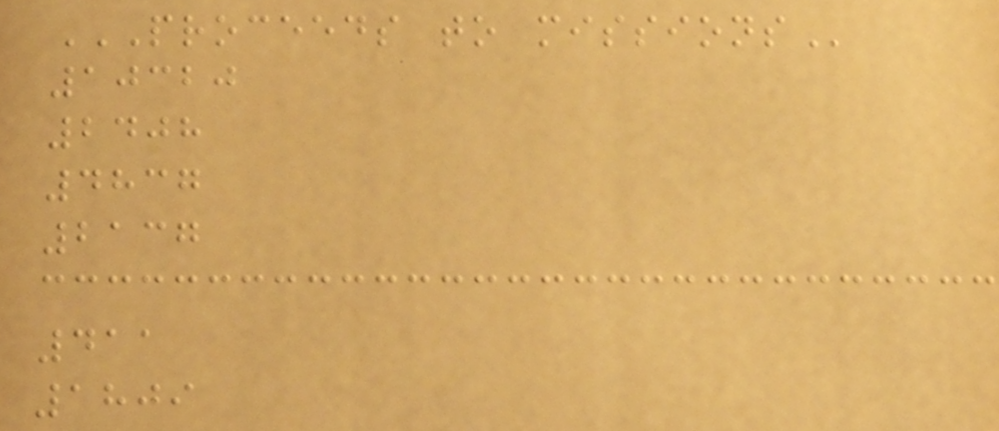PROCEEDS TO MISSIONS
10320
2408
4837
2137
411
1809
